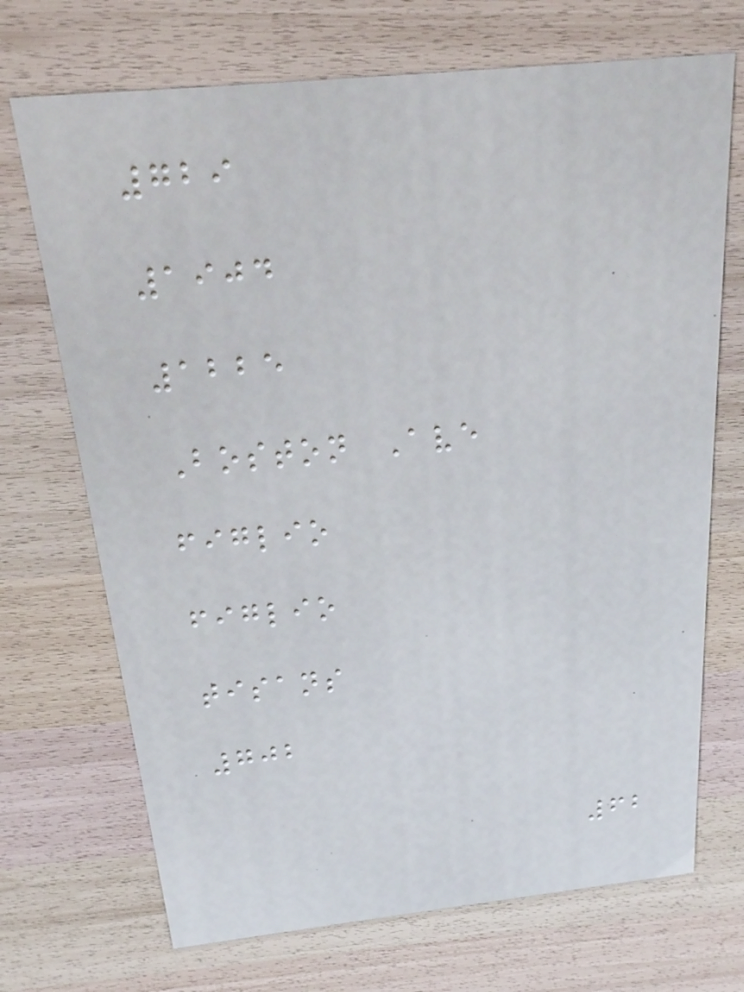729
1904
1225
Boston Ave
figlio
figlio
tisans
702
62
